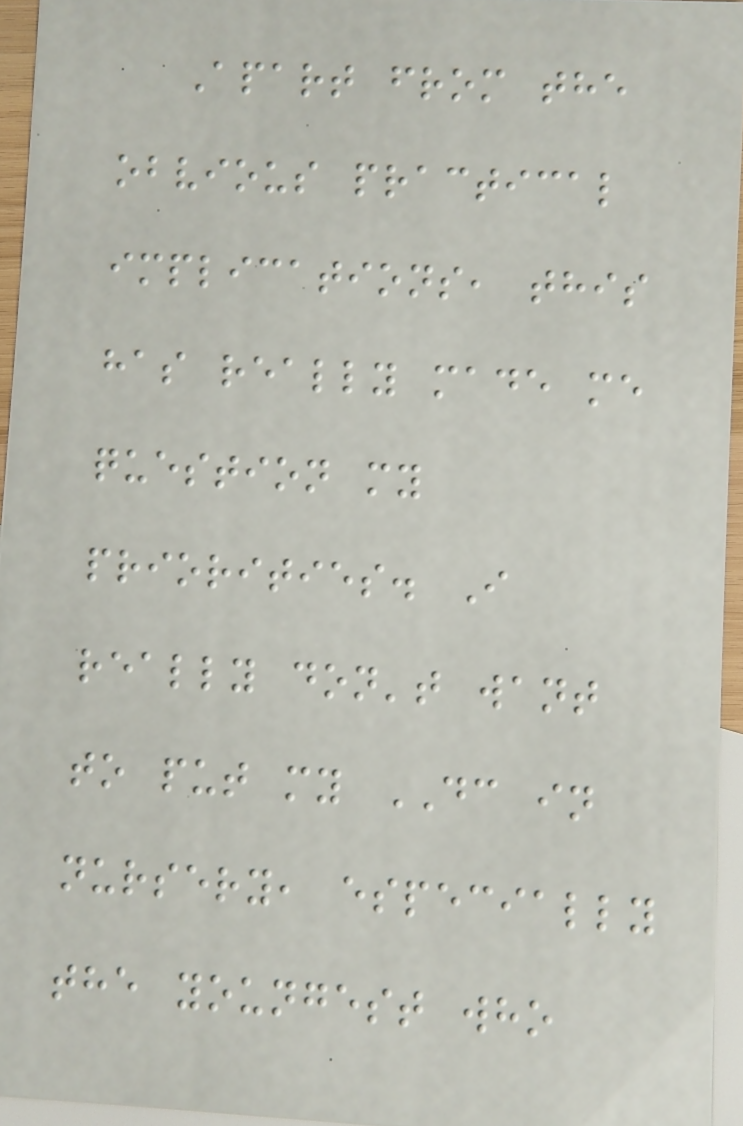Apart from the
obvious practical
implications, this
has really made me
question my
priorities. I
really don't want
to put my DC in
nursery, especially
the youngest who
